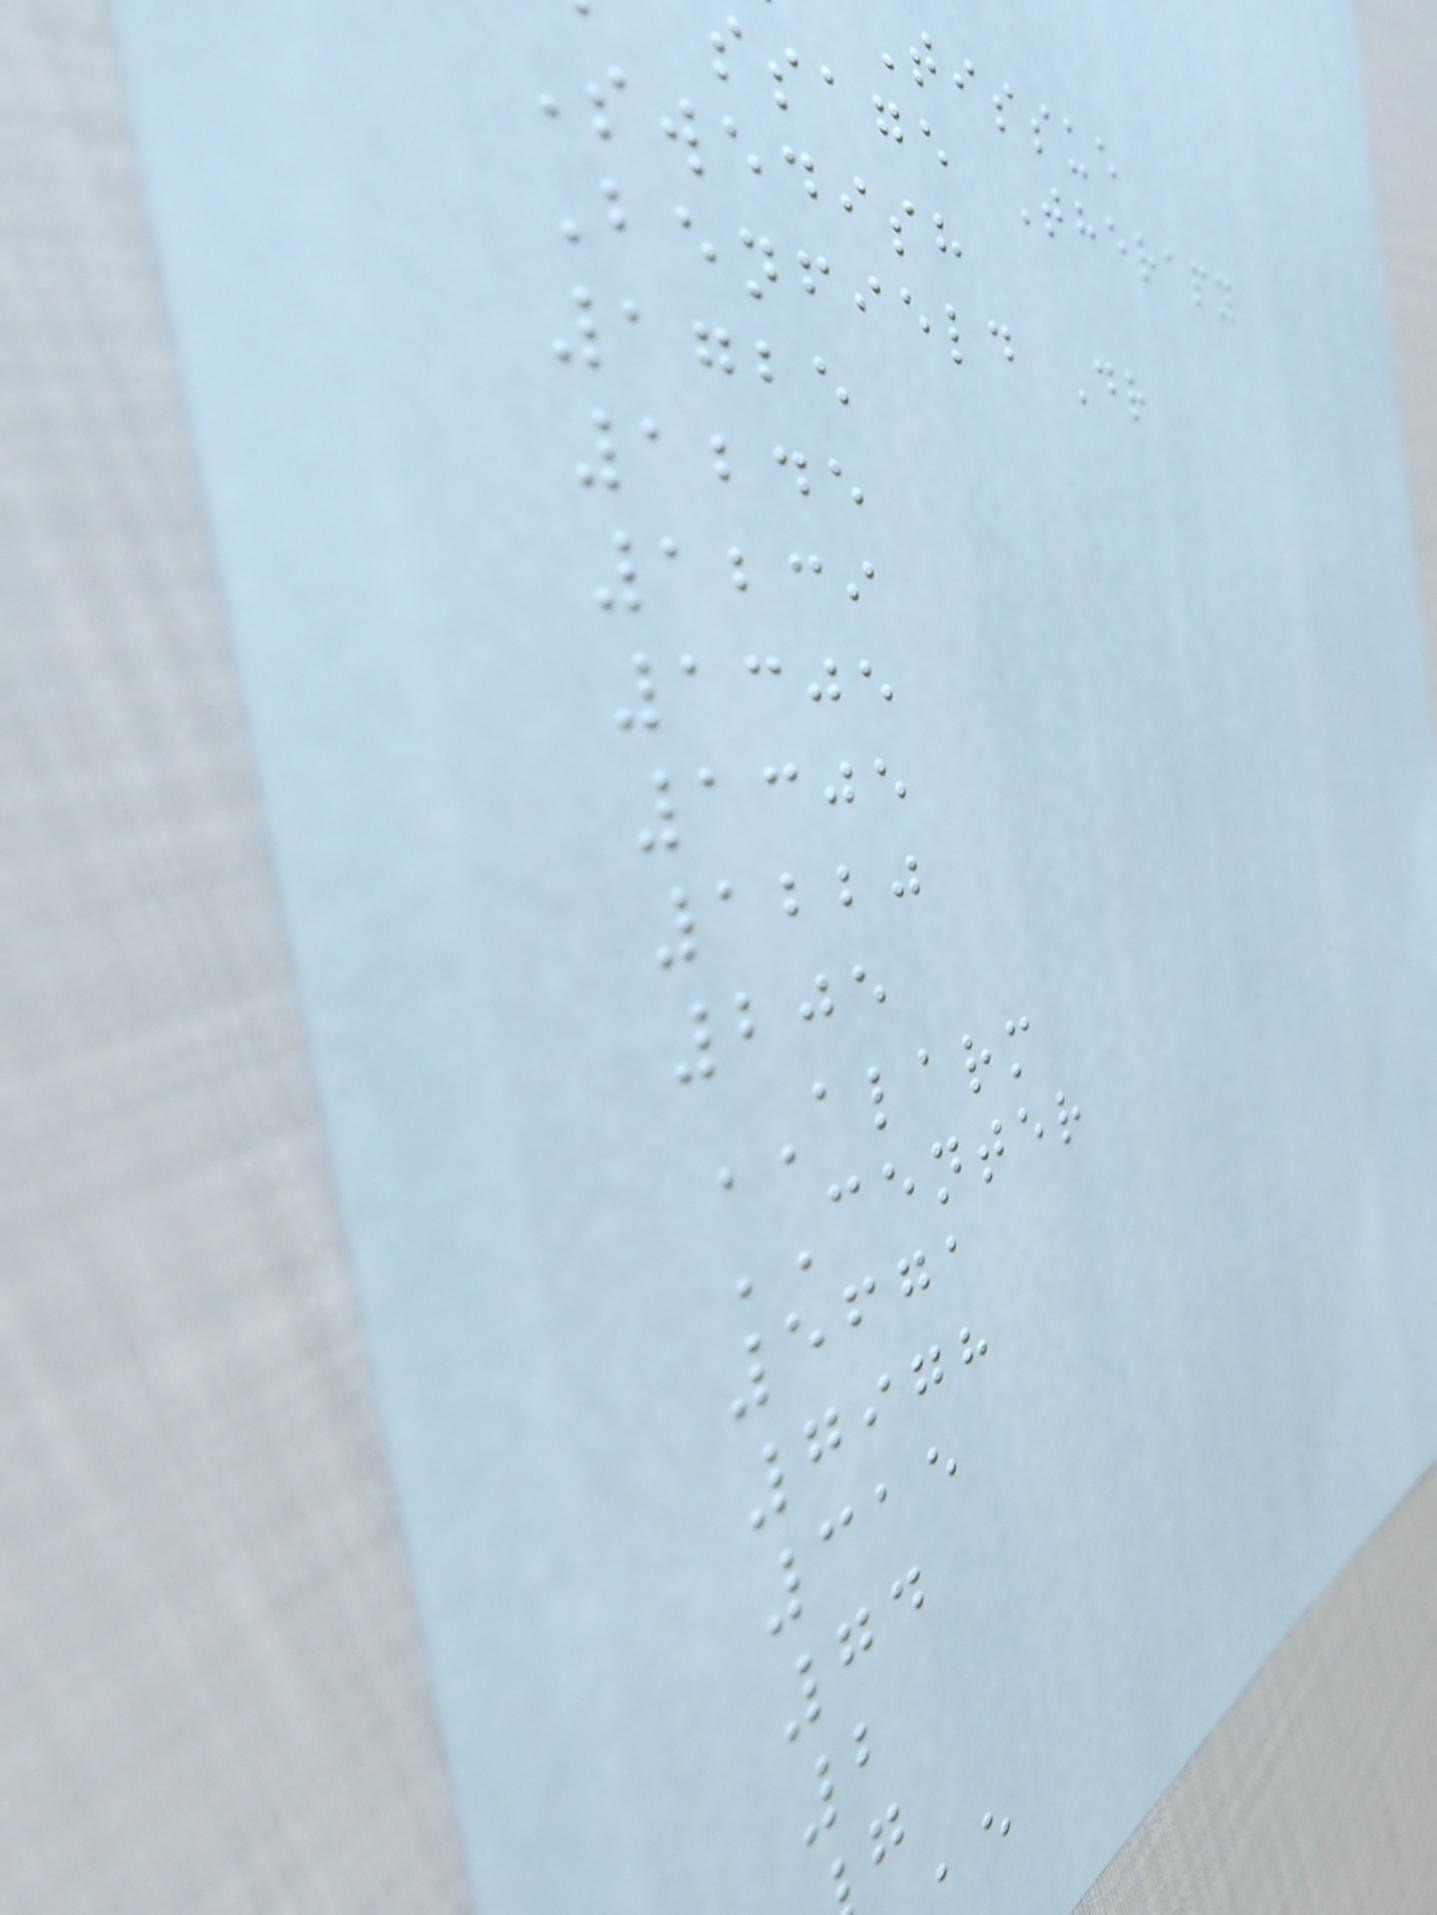tissue
ssage Therapy
Swedish
Benfield Dr
1725
1245
1239
1305
1305
1220
205
ALARM
CENTER
5671
7978
315
74
2
